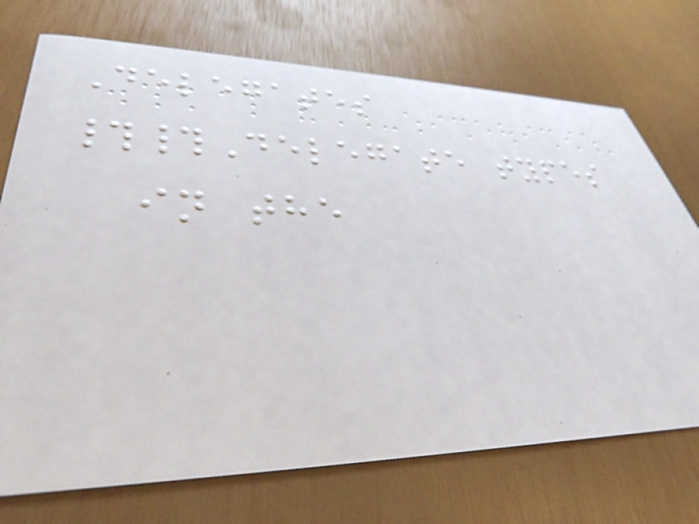Delegates
##Delegate types
in the
